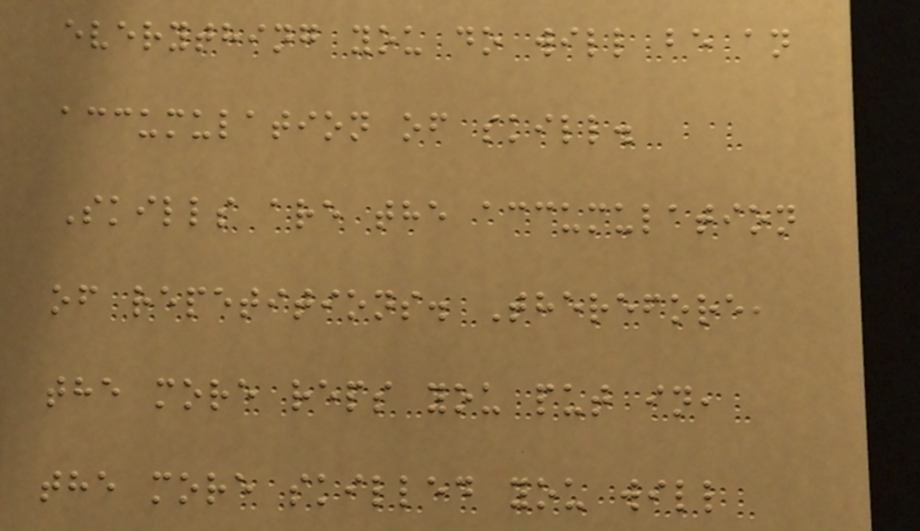everything you do will be an
accumulation of skill.
Skills are the accumulation
of repetitions. Therefore,
the more reps you put in,
the more skilled you will
